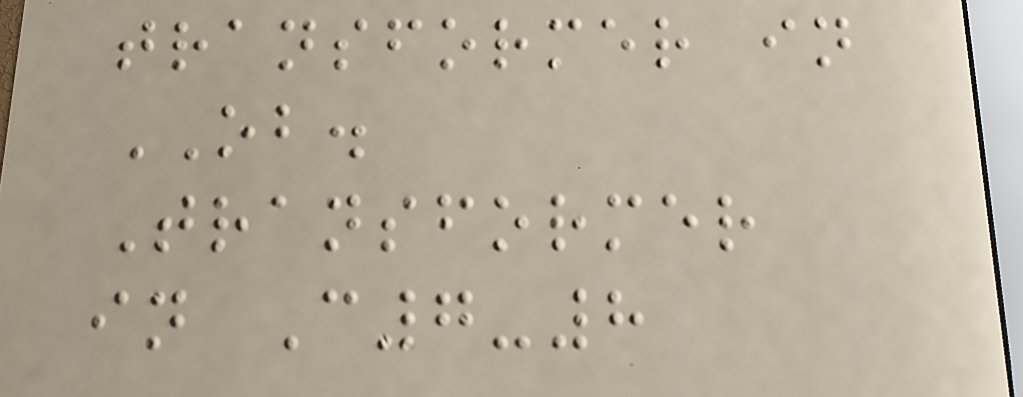transformer in
OB.
Transformer
in C7-8
